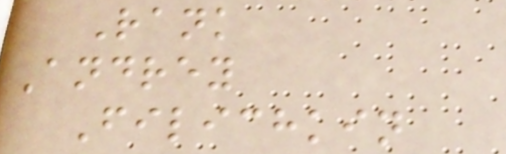Rank
Andrey
Filichkin
